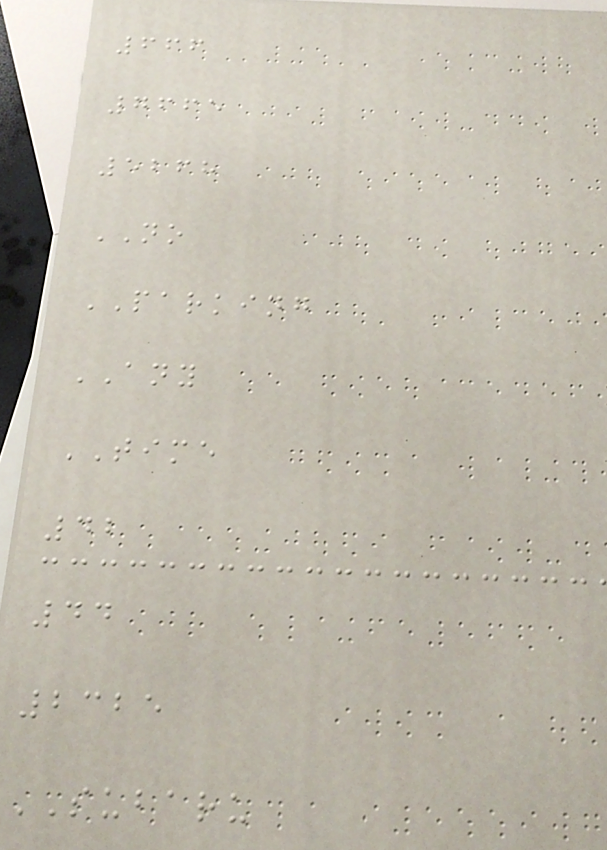666
7665
5268
NO
PARKING
ANY
TIME
42
44
2325
SUBARU
